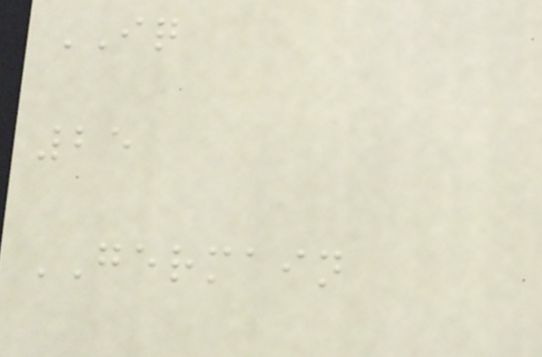IQ
25
GERMAIN
